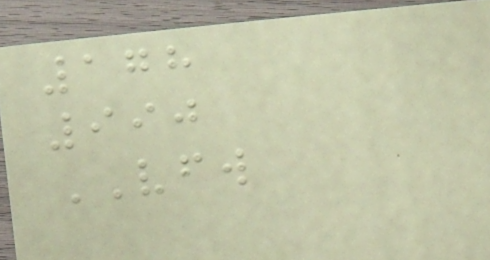178
990
VFW
